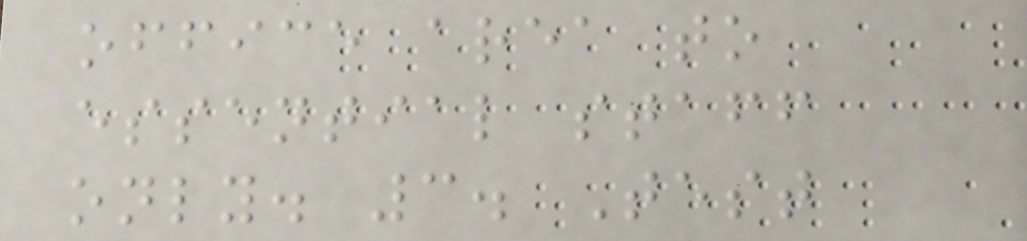office area to
essential staff
only. 3. Test
